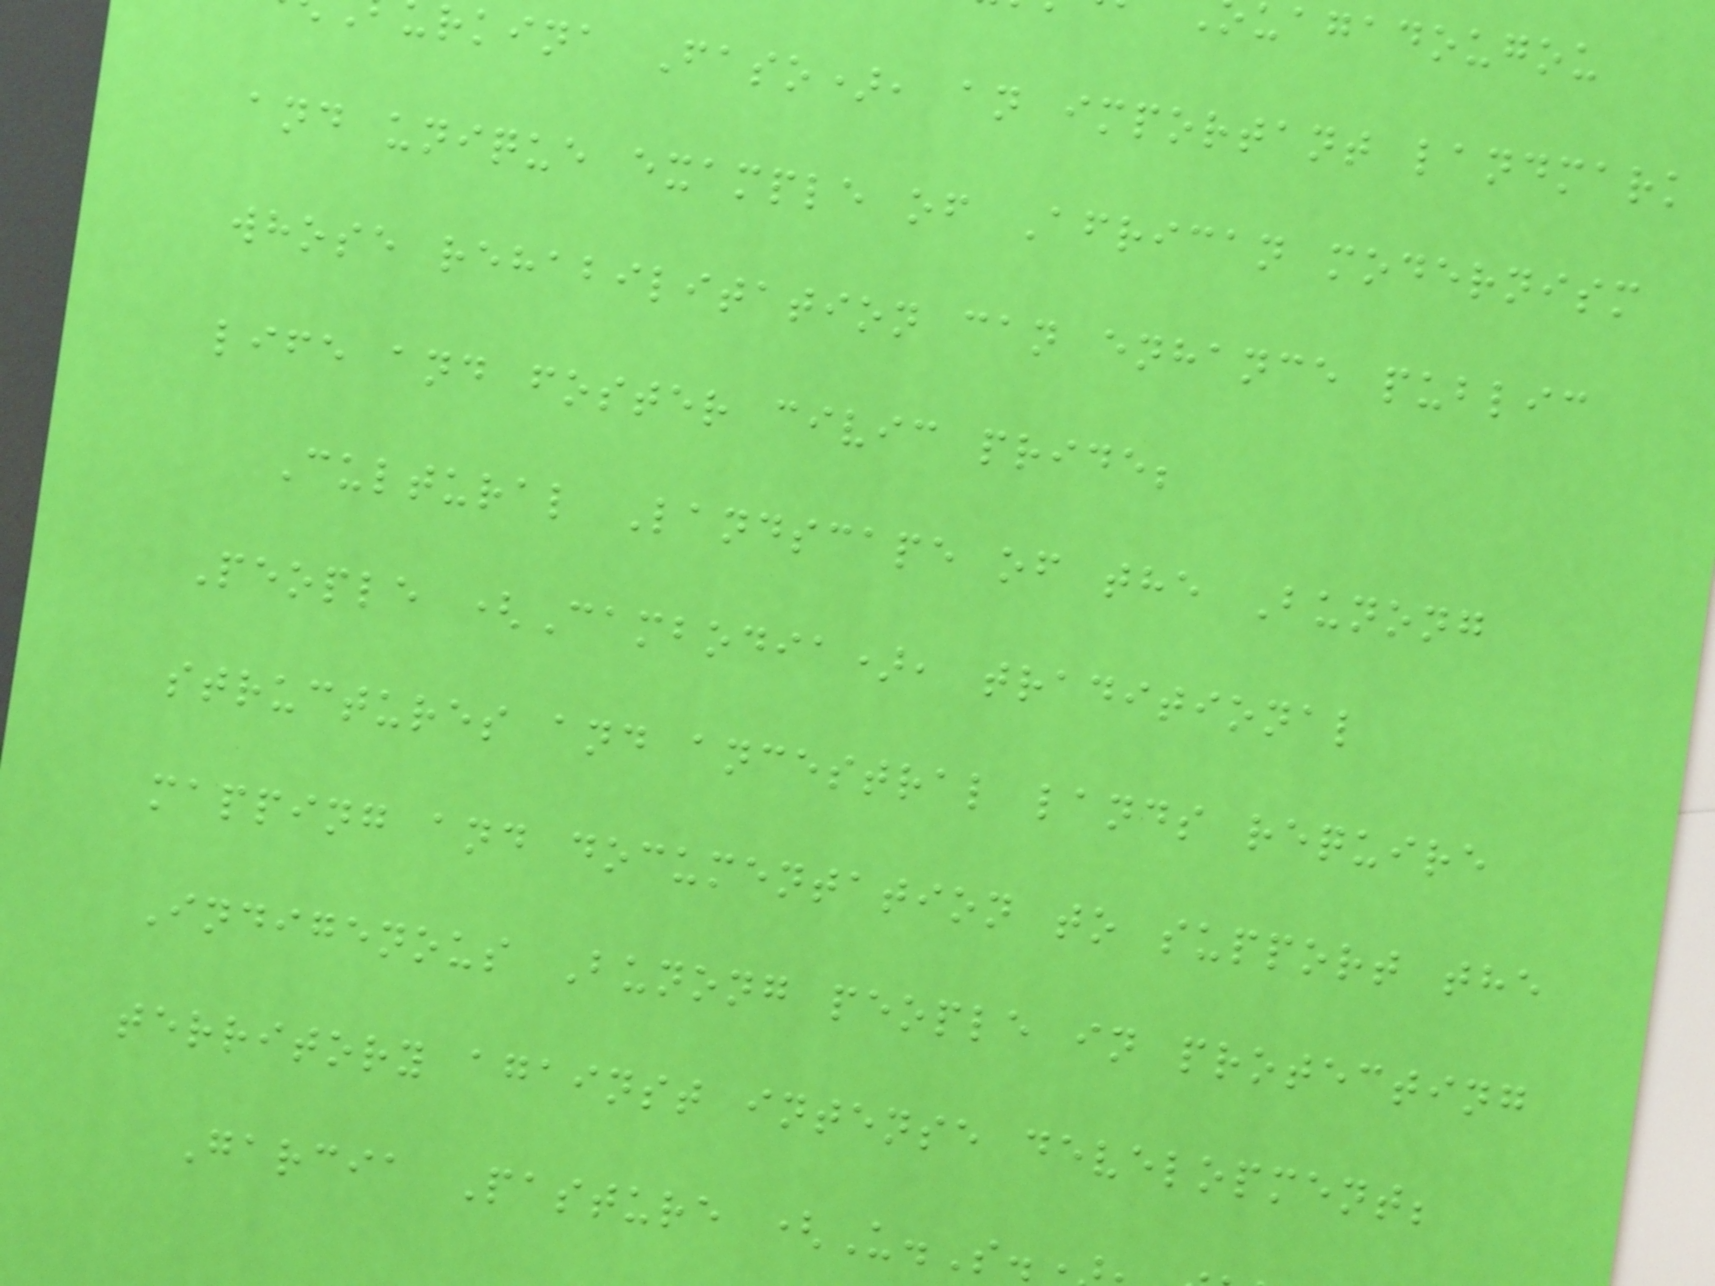uagadougou
rkina Faso), an important landmark
and unique example of African modernism
whose rehabilitation can enhance public
life and foster civic pride;
Cultural Landscape of the Bunong
People (Cambodia), traditional
structures and ancestral lands require
mapping and documentation to support the
Indigenous Bunong people in protecting
territory against intense development;
Garcia Pasture (U.S.
